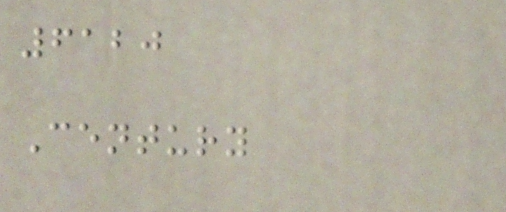6120
Century
